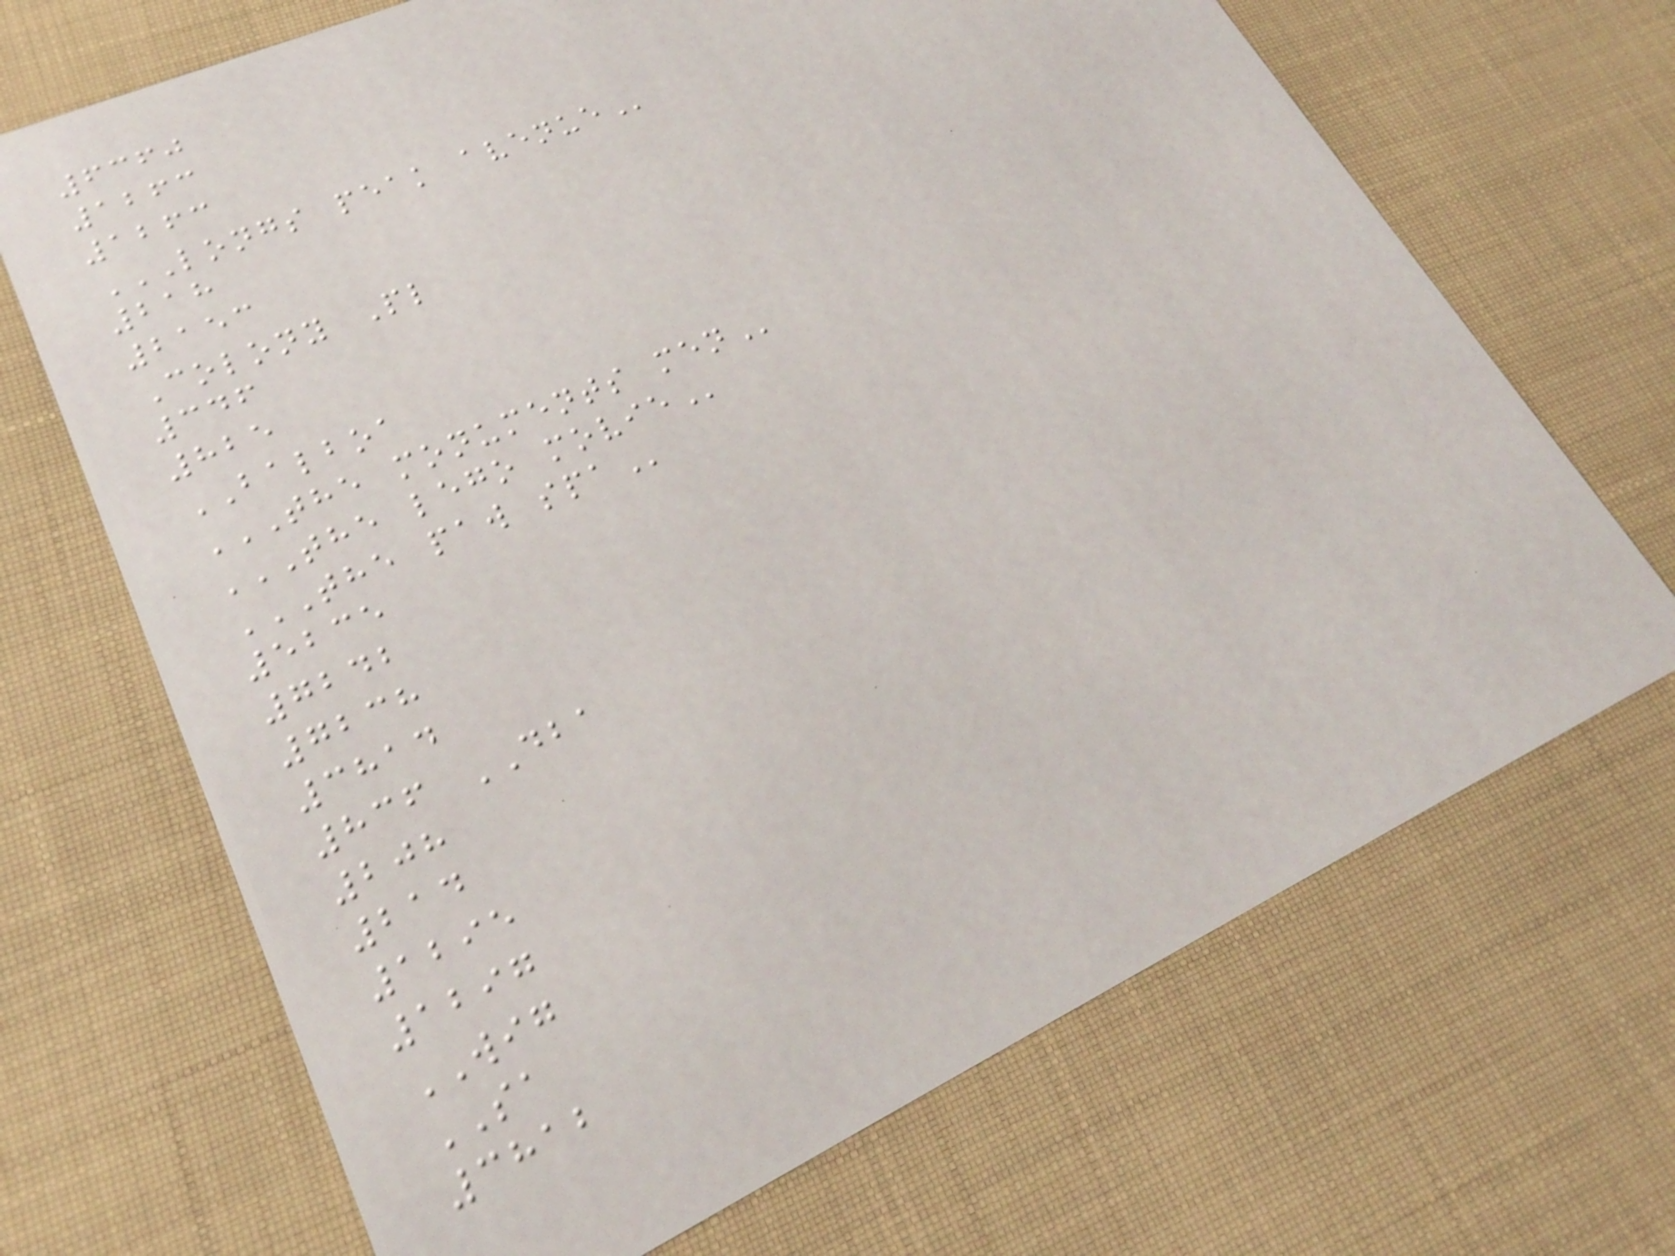6360
1263
1263
LONGS PEAK AVENUE
218
2153
Colony Pl
346
825
BALBOA
THE MONUMENTS MEN
THE LEGO MOVIE
THE PAW SPA
5235
7242
7238
3814
836 DBA
208
214
1295
1297
WIG
SA
3812
